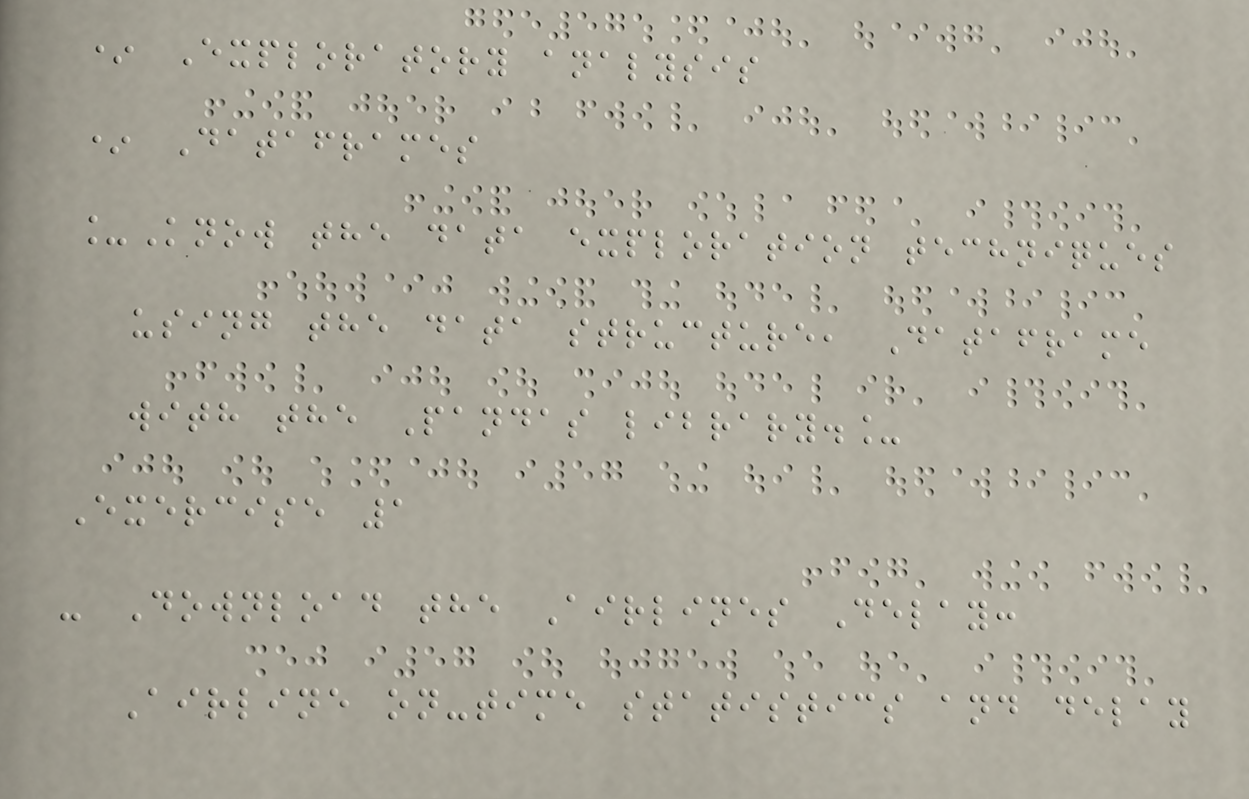* Exploratory analysis
* Dataframes
_Know the data exploration techniques
using the data structure, Dataframe
with the Pandas library._
Exercise 1
- Download the Airlines Delay:
Airline on-time statistics and delay
